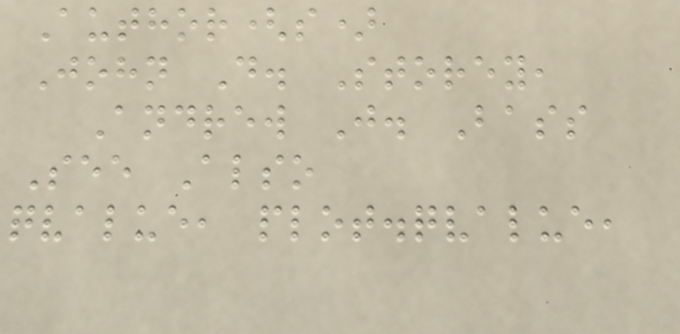Author(s)
John D. Storey,
Andrew J. Bass
See Also
qvalue, plot.qvalue,
